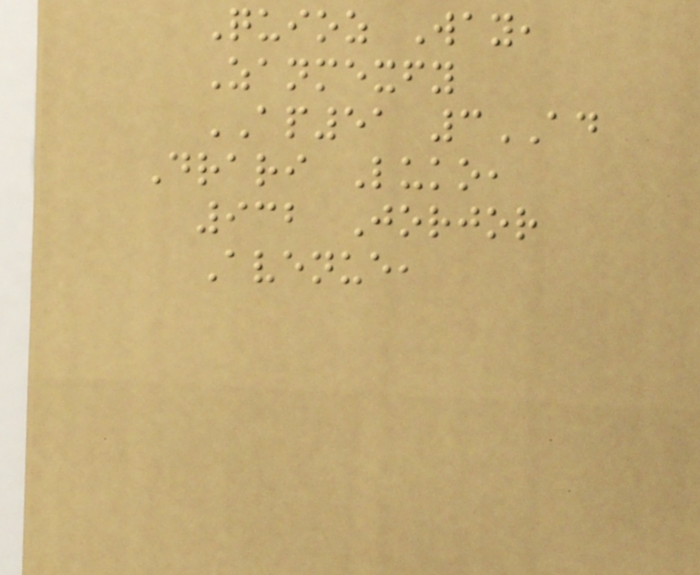Quioz Way,
Zanmexfy
AP51 3AD
Drari Luko,
932 Jorjor
Avenue,
